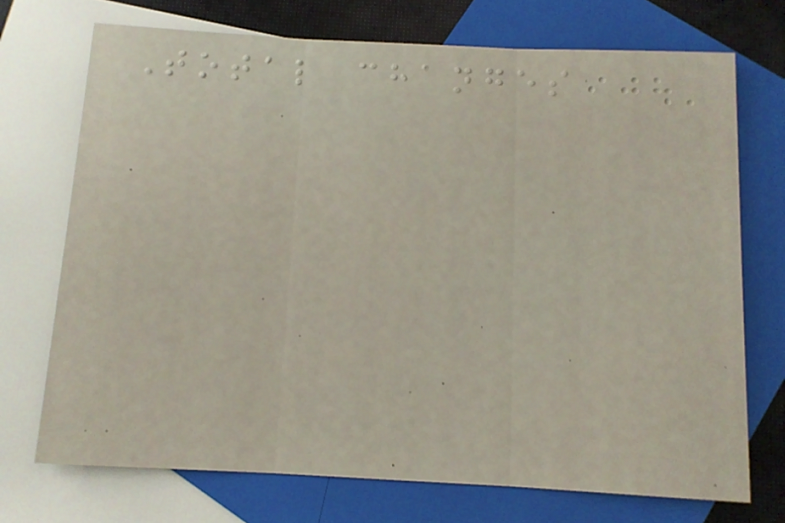Total changes
